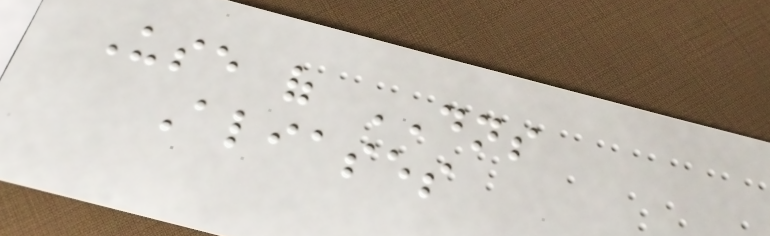Use of DNS
Aliases
